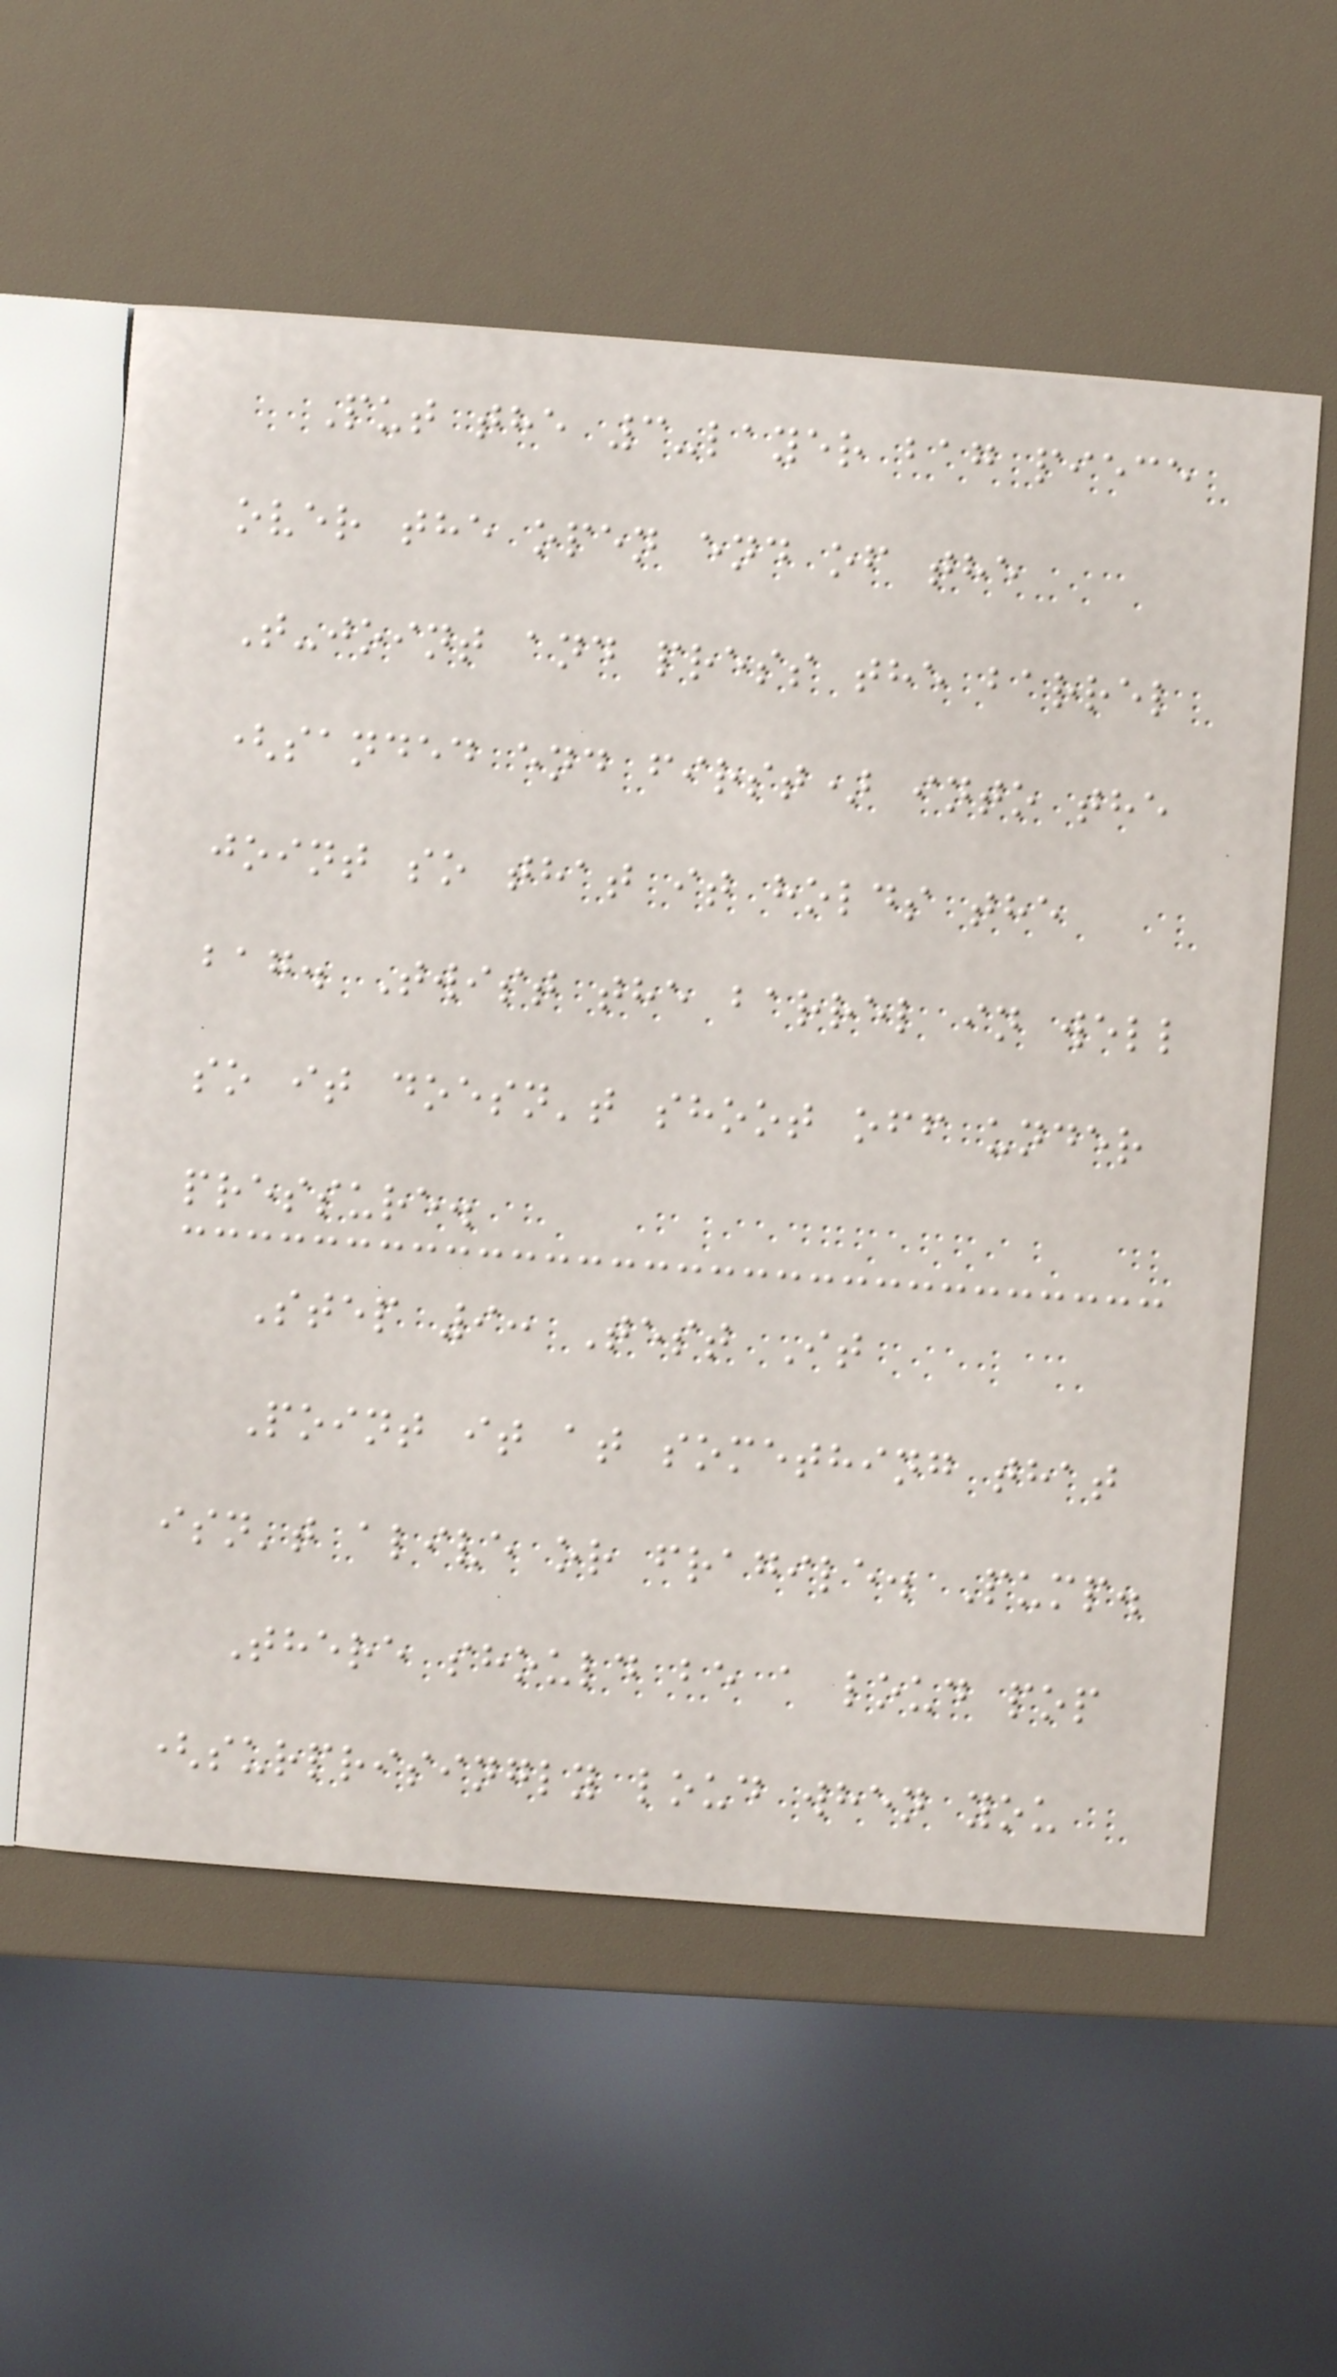Put the 3-layer bag piece
over the open end of the
T-joint and press the barrel
(sanded end first) into the
joint so that it holds the
bag. Twist the barrel in well
so it doesn't shoot off under
pressure.
Step 9: Test It
Point it at something that
isn't alive or fragile. Pump.
There should be a loud pop
(surprisingly loud when you
